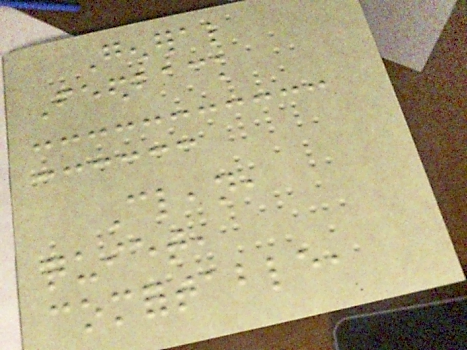General
Feedback
Clean,
quiet,
comfortable,
